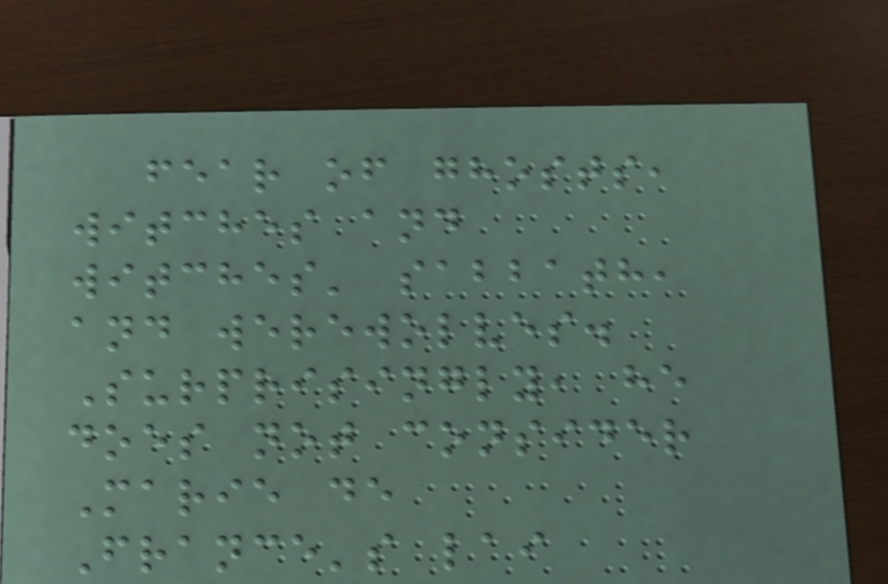fear of ghosts,
witches and
witches' sabbath,
and werewolves.
Surprisingly, he
does not consider
Marie de
France's lai
